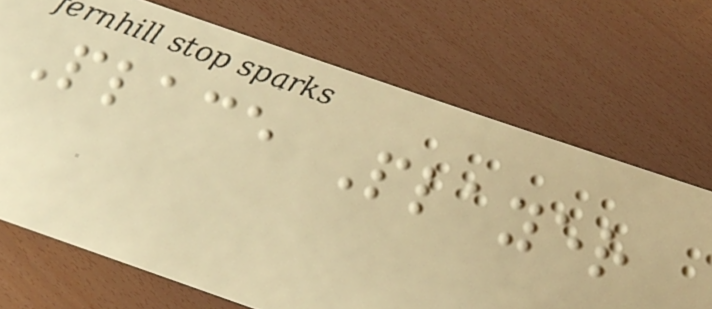Place Player
